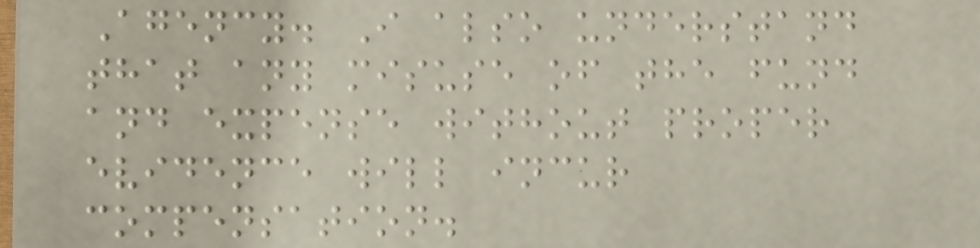Agency. I also understand
that any misuse of the fund
and expense without proper
evidence will incur
compensation.
